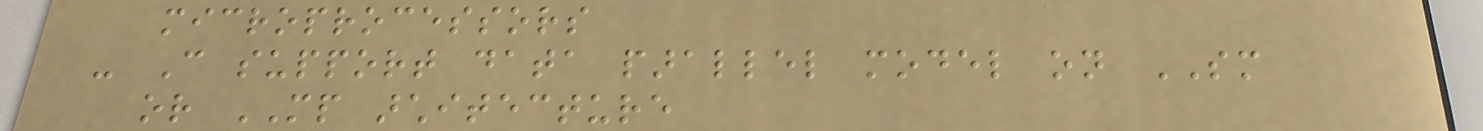microprocessors
- Can support data parallel model on SM
or MP architecture
